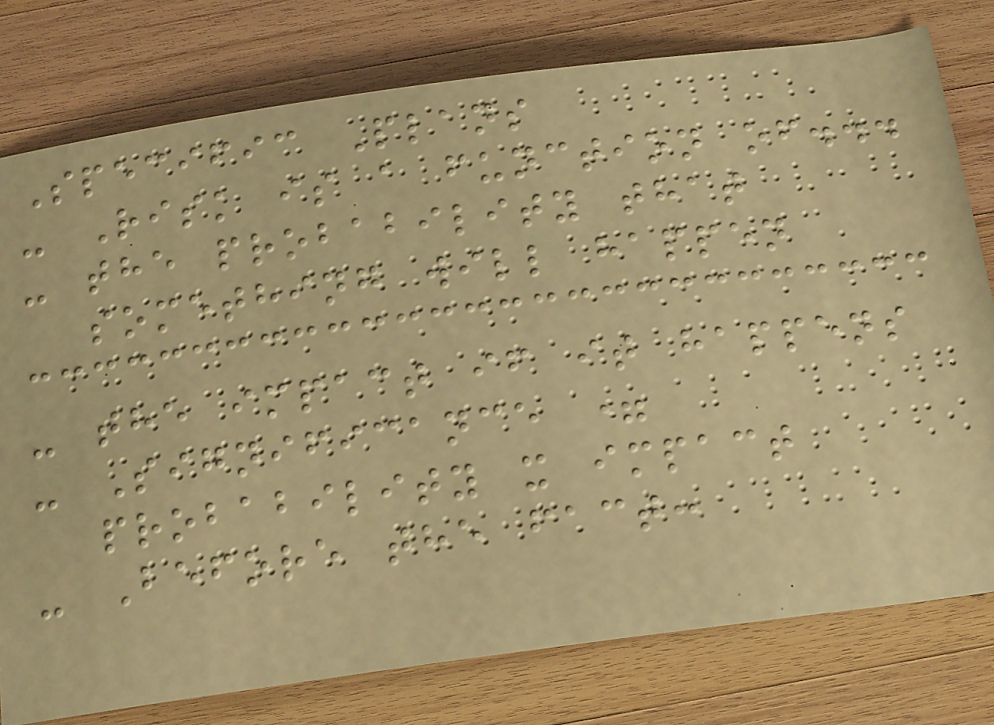Specific Plans
- Risk is a function of...
- the probability that
something will happen
- the impact if it happens
- Significance =
probability x impact
- Before the fact:
